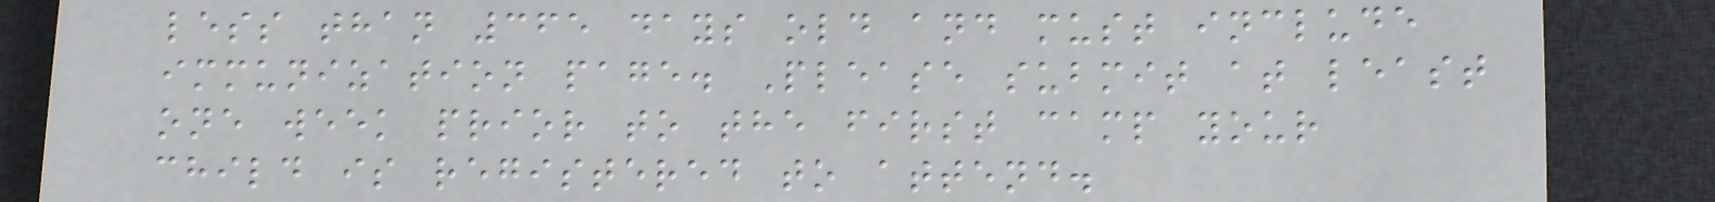less than 365 days old and must include
immunization page. Please submit at least
one week prior to the first camp your
child is registered to attend.
